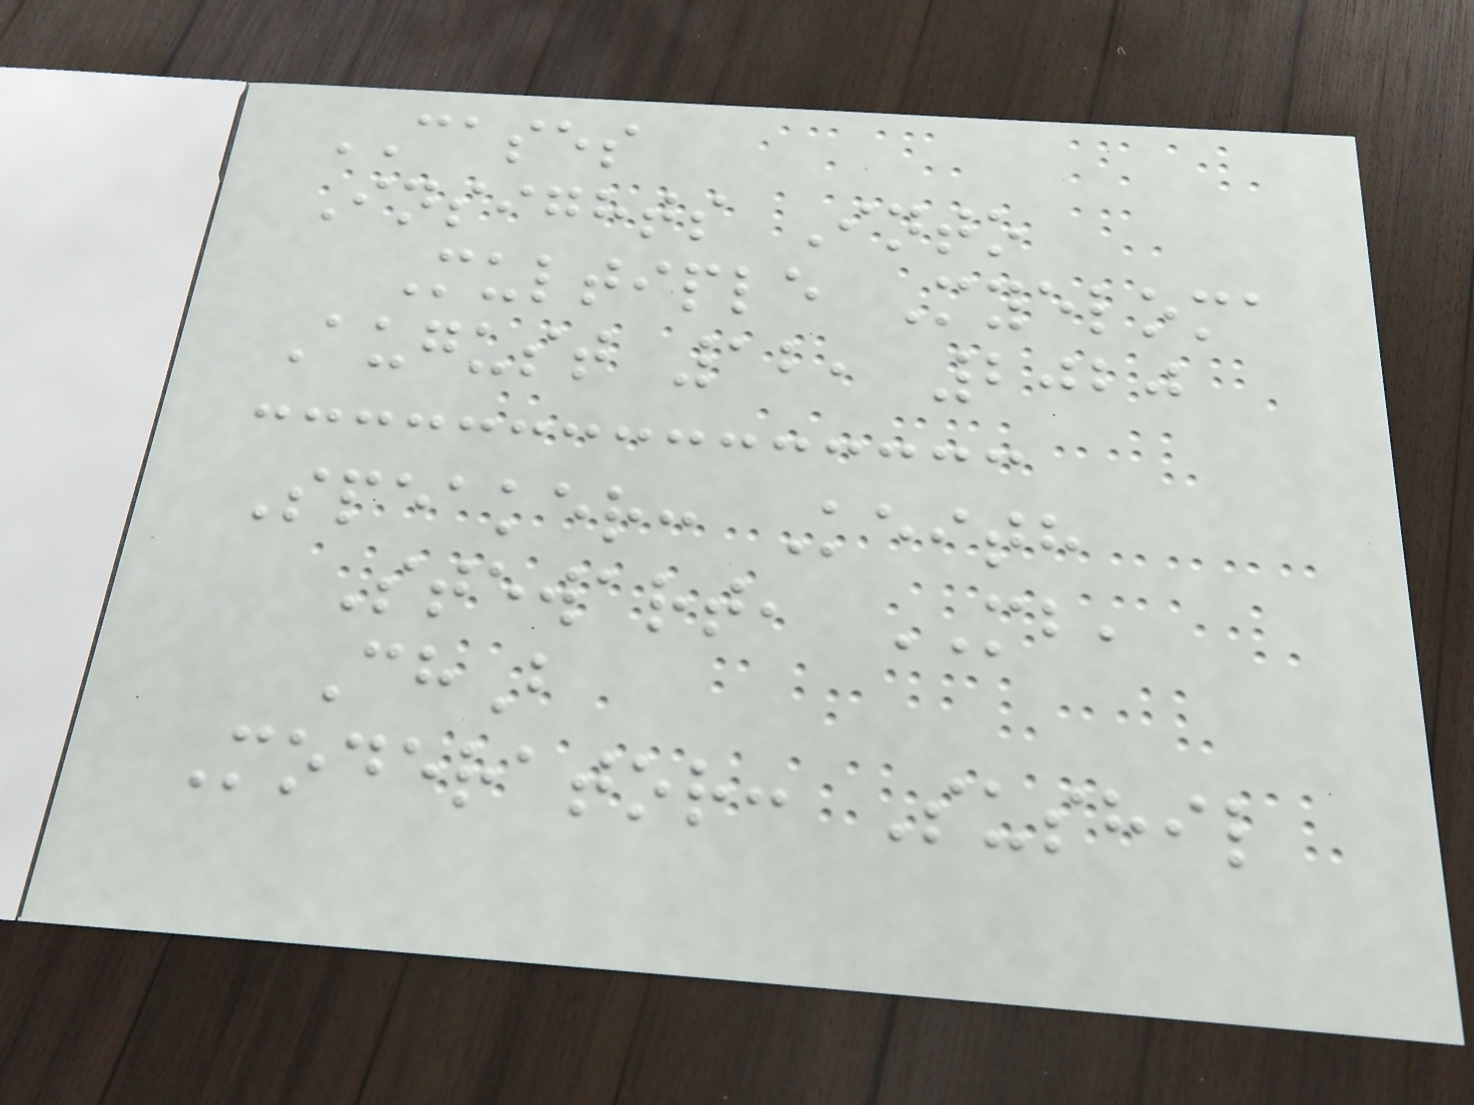CASES
Insights Into
Multiple Myeloma
August 12, 2020
Speaker: Keith
Stewart, MB,
ChB
Moderator: Sushil
